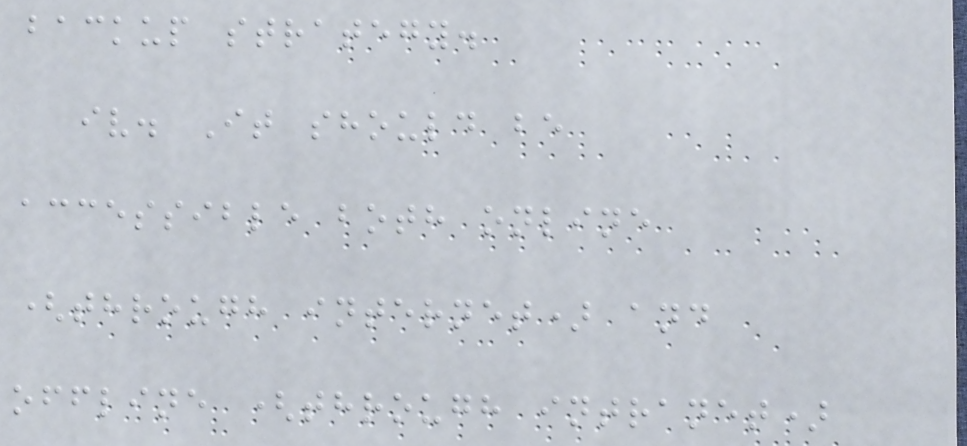backup strategy.
iv. It should be
accessible both online
(through internet) and
offline (through intranet)
